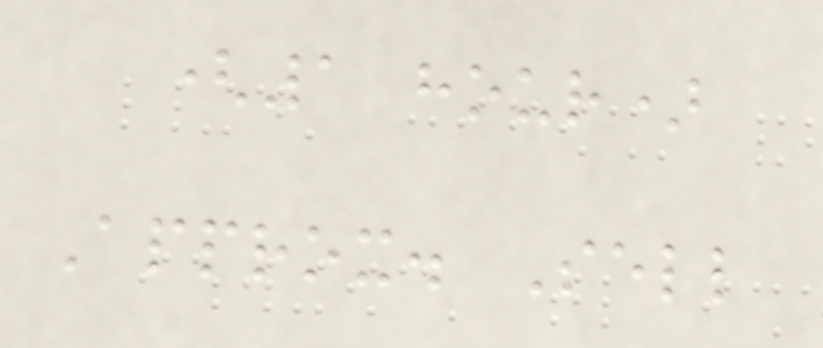(1 hour)
Approx. Sell
